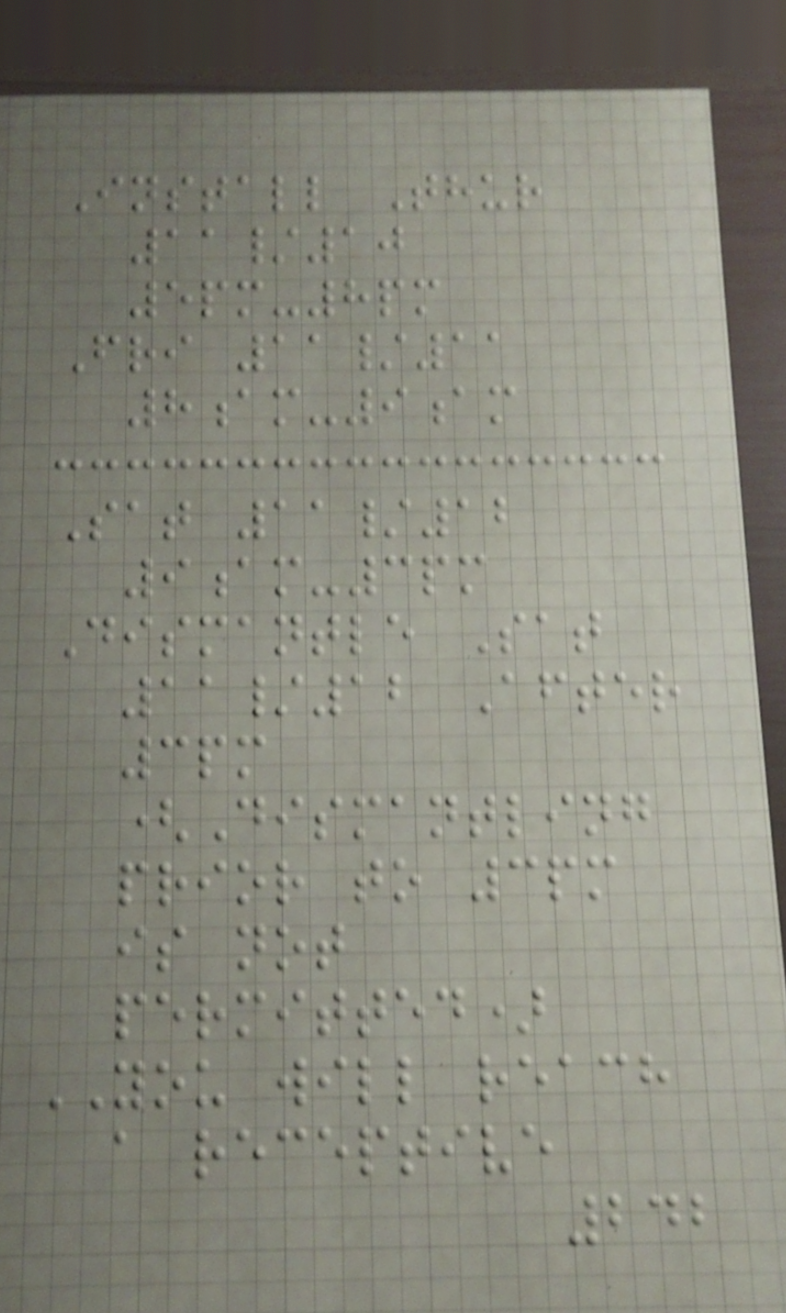Install Thur
11/10
5pm-8pm
Fri 11/11
8am-9am
Sat 11/12
9am-3pm
Dismantle Sat
11/12 After
3pm
(Dismantling
prior to 3pm
is not
permitted)
YOU will reach
a receptive
242
